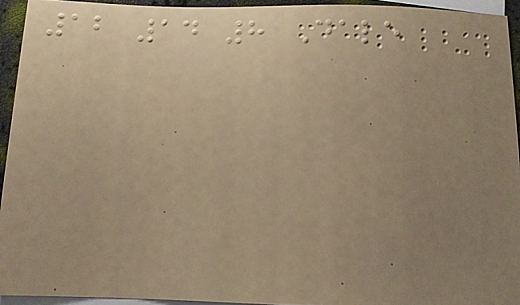12 14 8 Dale
